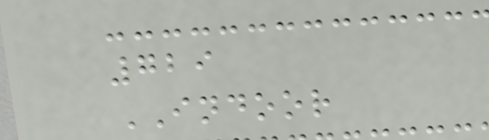729
INDOOR
